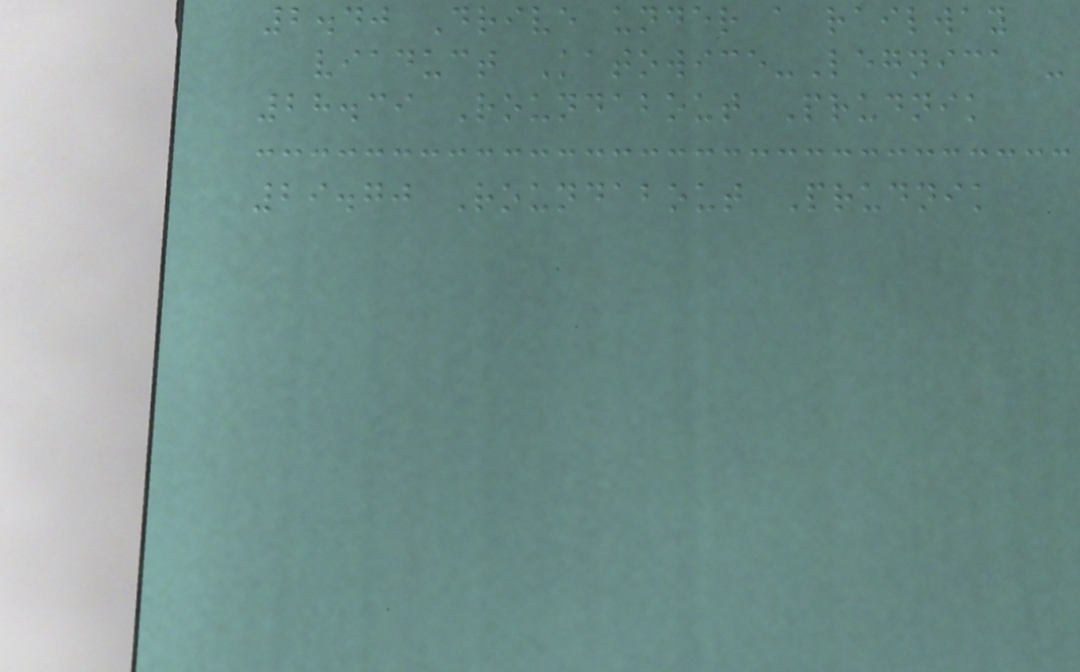2.40 Drive under a railway
viaduct Katowice-Legnica -
28.39 Roundabout Prudnik
29.70 Roundabout Prudnik
